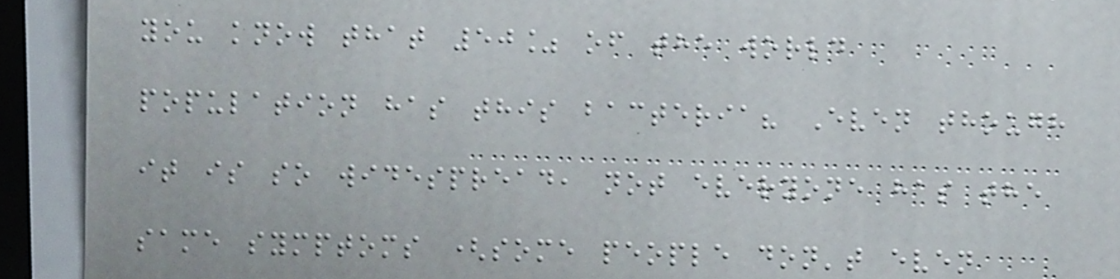you know that 50% of the world
population has this bacteria? Even though
it is so widespread, not everyone has the
same symptoms (some people don't even
